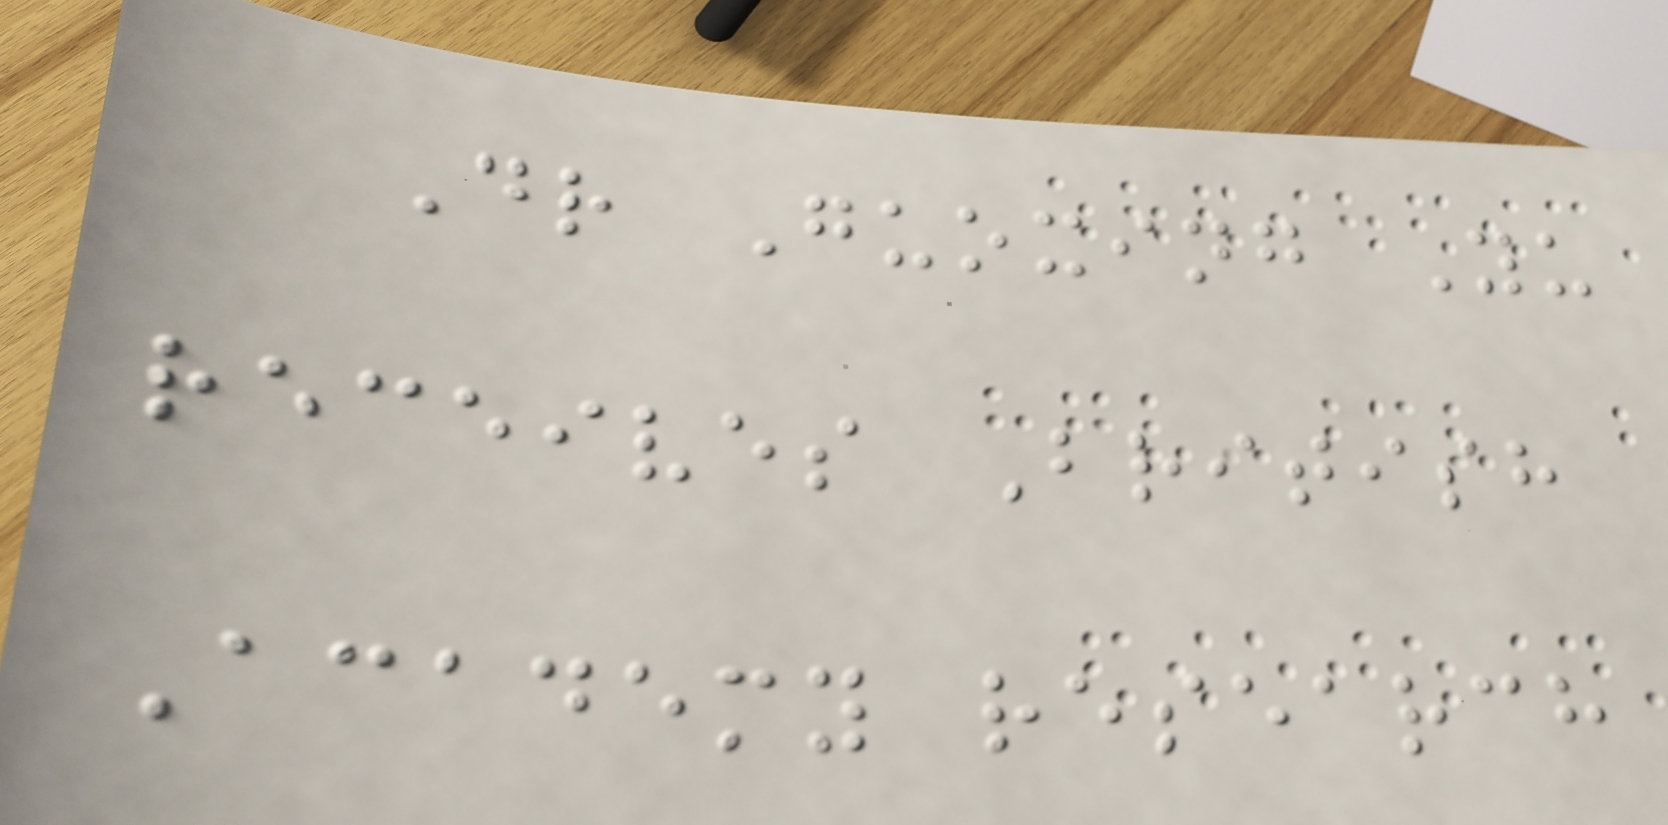Dr Guoxing Yu
receives British
Academy research
